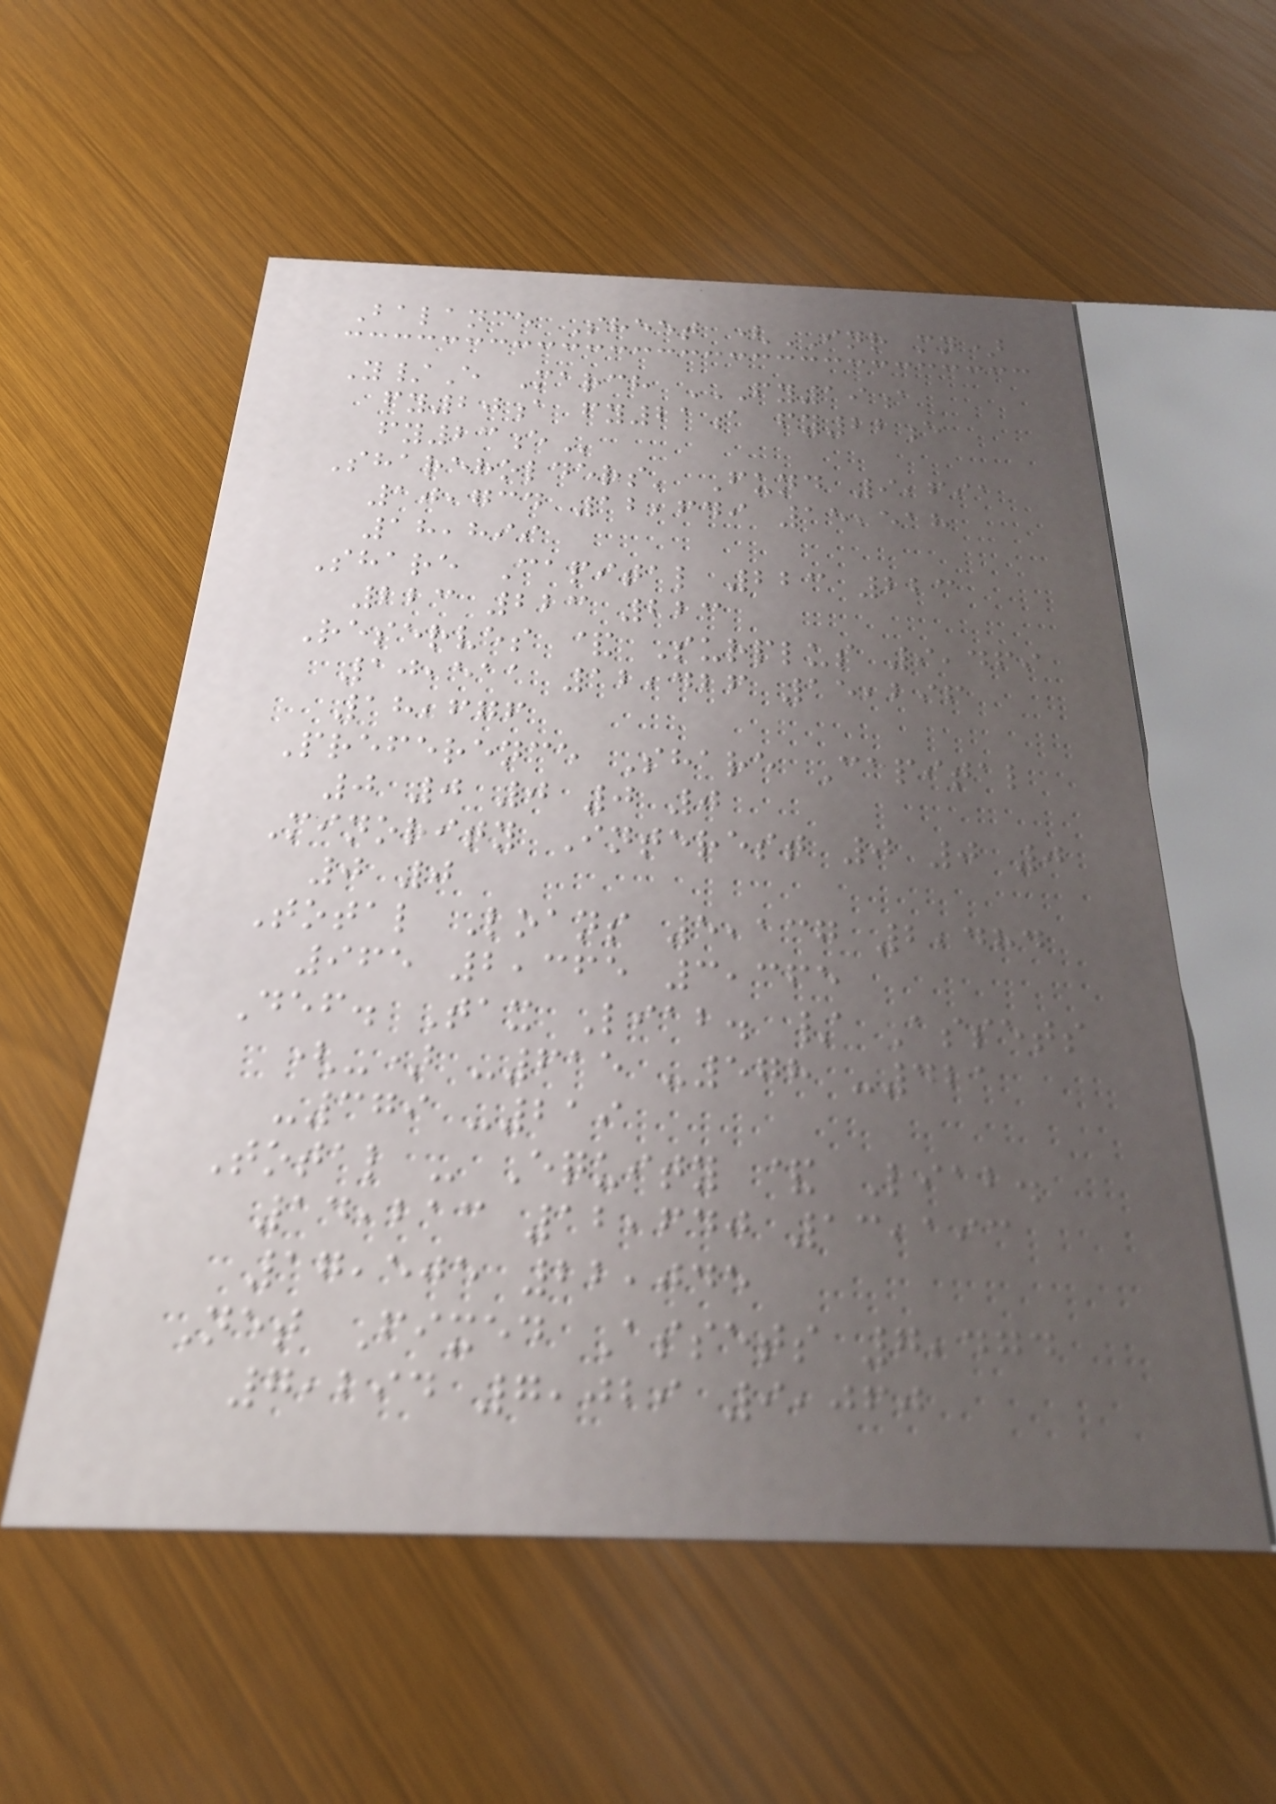Balance Sheet (INR mn)
Y/E March FY19A
FY20A FY21A FY22E
FY23E
Shareholders' Fund 9,691
10,734 12,649 15,518
18,899
Share Capital 223 223
223 223 223
Reserves & Surplus 9,469
10,511 12,426 15,296
18,676
Preference Share Capital
0 0 0 0 0
Minority Interest 0 0 0
0 0
Total Loans 5,137 2,484
965 2,365 3,365
Def. Tax Liab. / Assets
(-) -615 -578 -421
-379 -219
Total - Equity & Liab.
14,213 12,640 13,193
17,505 22,045
Net Fixed Assets 7,474
7,294 7,029 9,060
